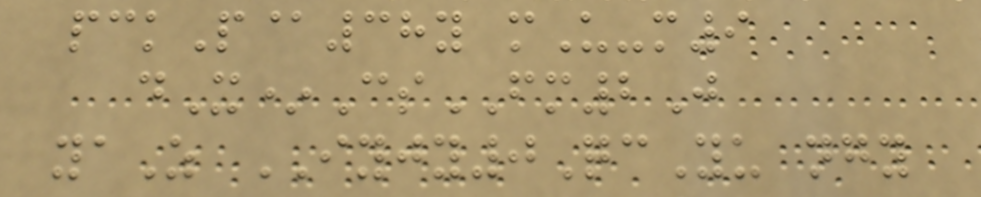pckP@38y mU-m9
dX*CsFM2J
yaZ IYJY0QcYu ngy
